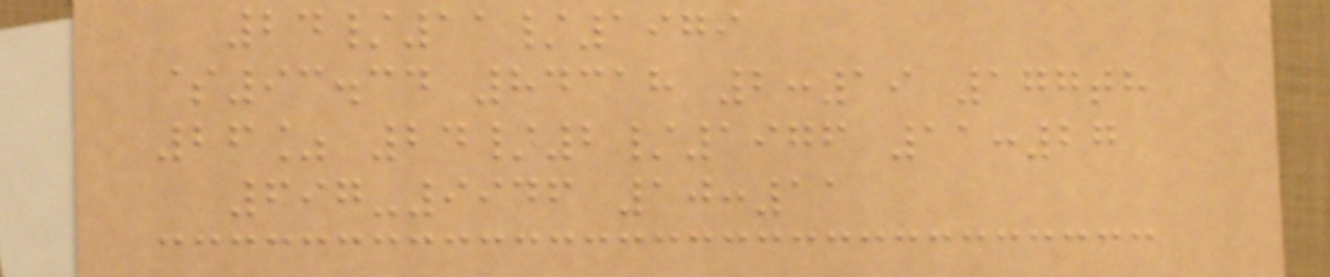24/11/1979
$93.34 84318 2:19 177th
26% 24/2/1976 11:27
697-9946 10:11
